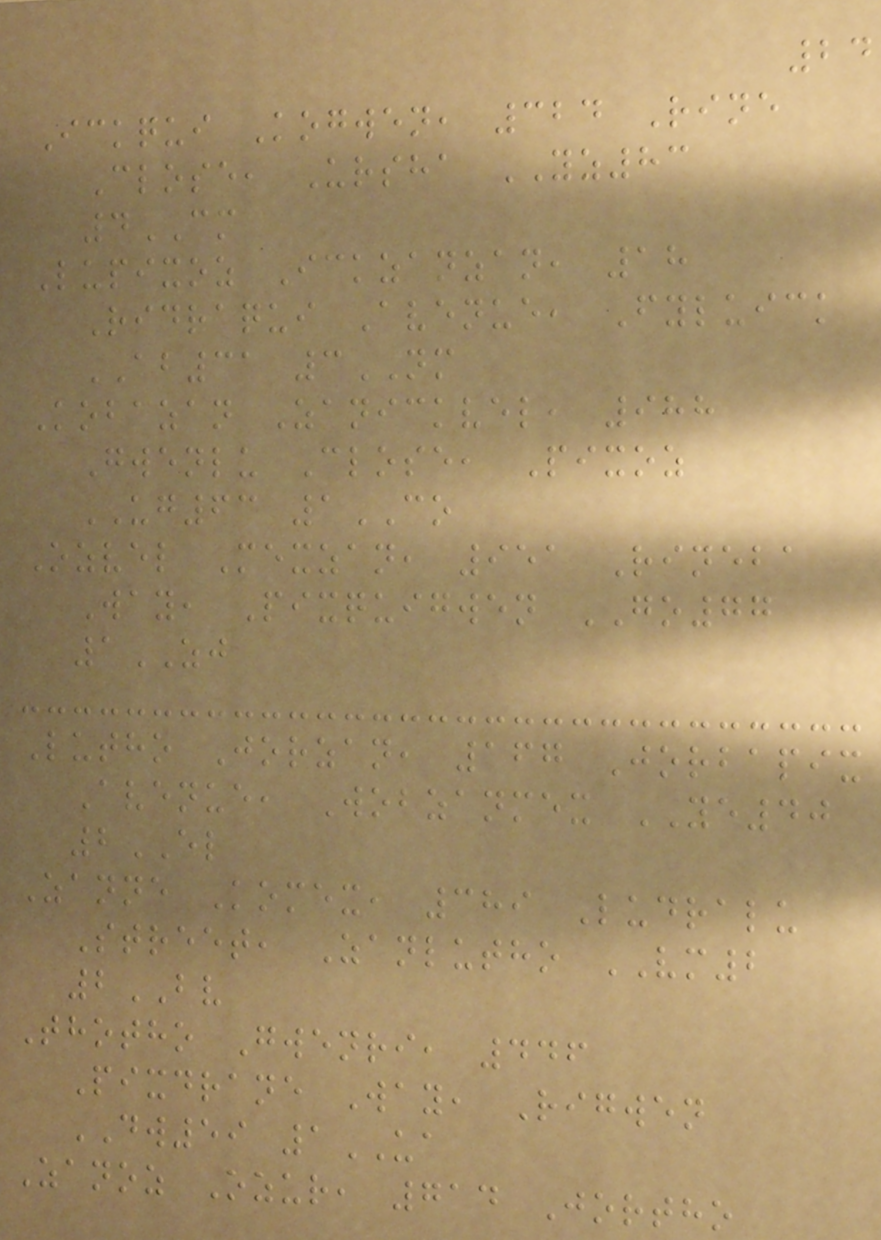24
Ickqui Kogwen, 324 Rine
Close, Ursha YZ83
4CM
Lupixoz Ickzanzan, 18
Ridraqui Avenue, Fyluick
AB31 3NM
Kobazan Zanickvel, 988
Gwenlu Close, Pixoz
UG63 1CO
Ozvel Mexzan, 951 Rineba
Way, Pixquigwen GO77
1ZJ
Lutho Jorzan, 167 Jorbapix
Avenue, Wobzanmex YE40
2EL
Zanne Komex, 389 Ludralu
Street, Zanlutho VM2
2BV
Thotho Gwenri, 446
Pixdrane Way, Rigwen
DW59 1UA
Zanoz Ozur, 714 Jortho
